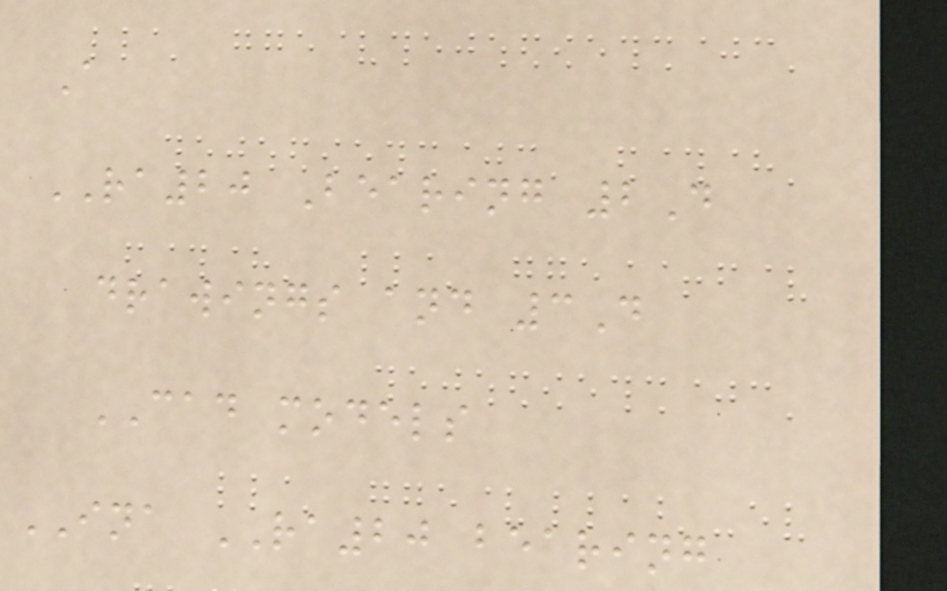A
RA20 Bearing 2D
drawings and 3D
CAD models
INA RA20 bearing
